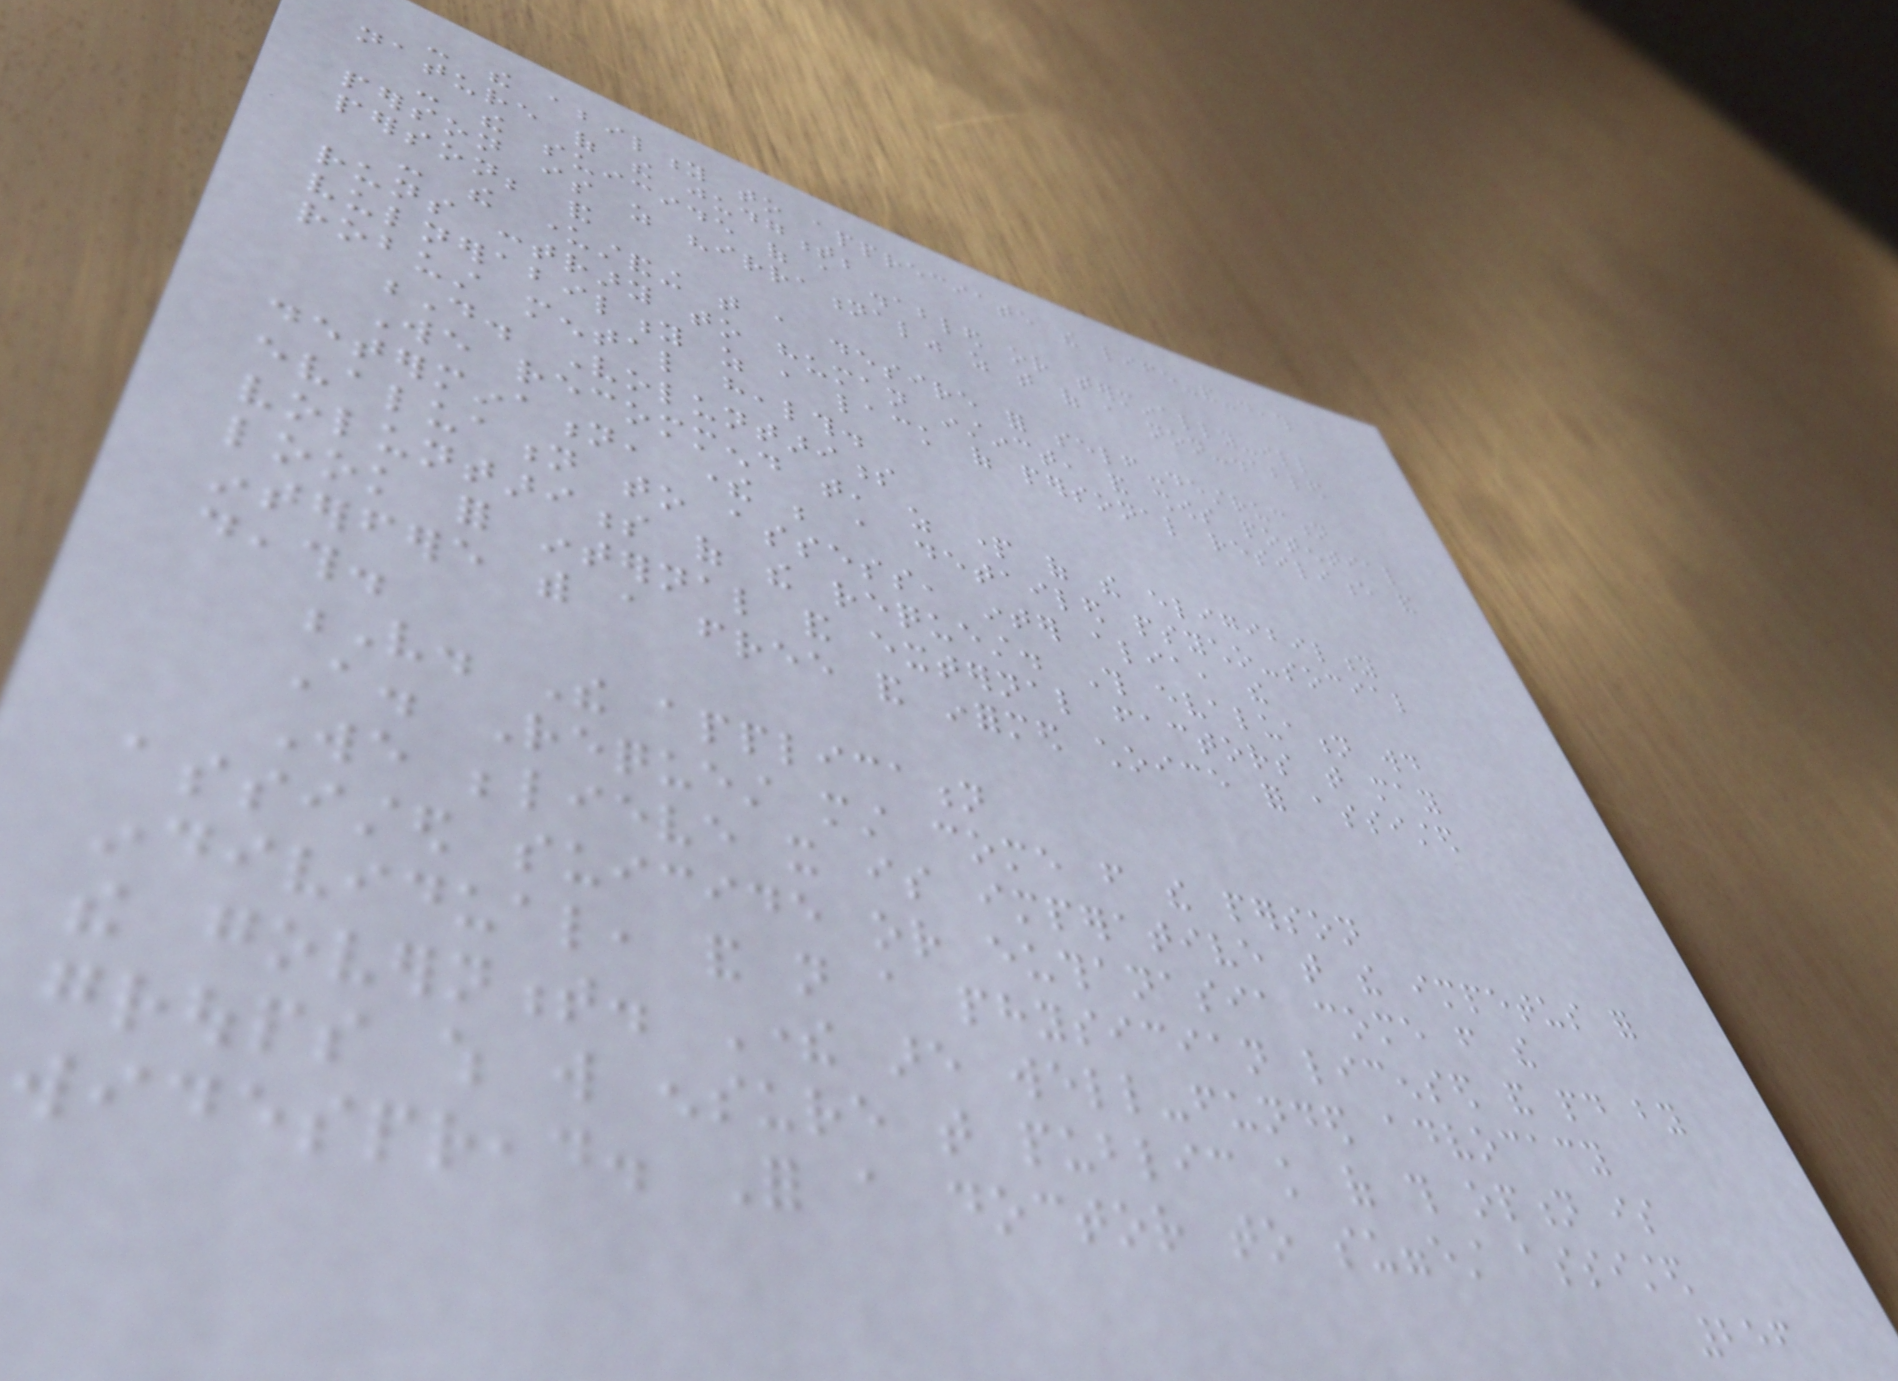- the ability to appreciate the life-and-death
nature of the judgment;
- the suicide of a disabled or terminally-ill
person is as "irrational" as that of a non-disabled
person; and
- the understanding that a desire for self-destruction
runs contrary to human instinct, and shows potential
vulnerability as a lack of personal resilience and
robust mental health.
D. Voluntariness
We recommend that, as part of the eligibility
determination, there be a detailed psycho-social
evaluation to assess, inter alia, the
voluntariness of the request. This evaluation would
look for internal and external factors that may
interfere with a free and informed choice for assisted
death.
V. The application
A. Request must come from the person
We believe it is imperative that the impetus for
assisted suicide or euthanasia come from the
individual, and not a physician licensed and paid by
the government. There are well-funded advocacy
groups which will ensure that public knowledge of this option is
widespread. For a doctor to suggest assisted
256
